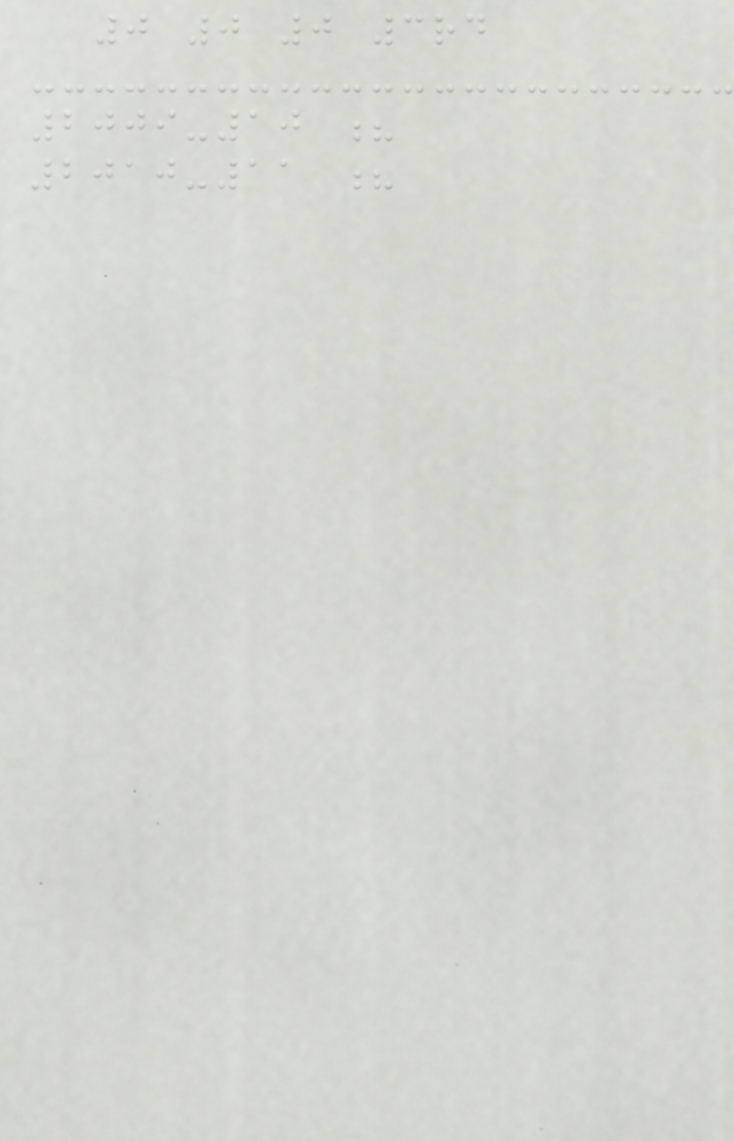0 0 0 3rd
2009-10 ?
2010-11 ?
